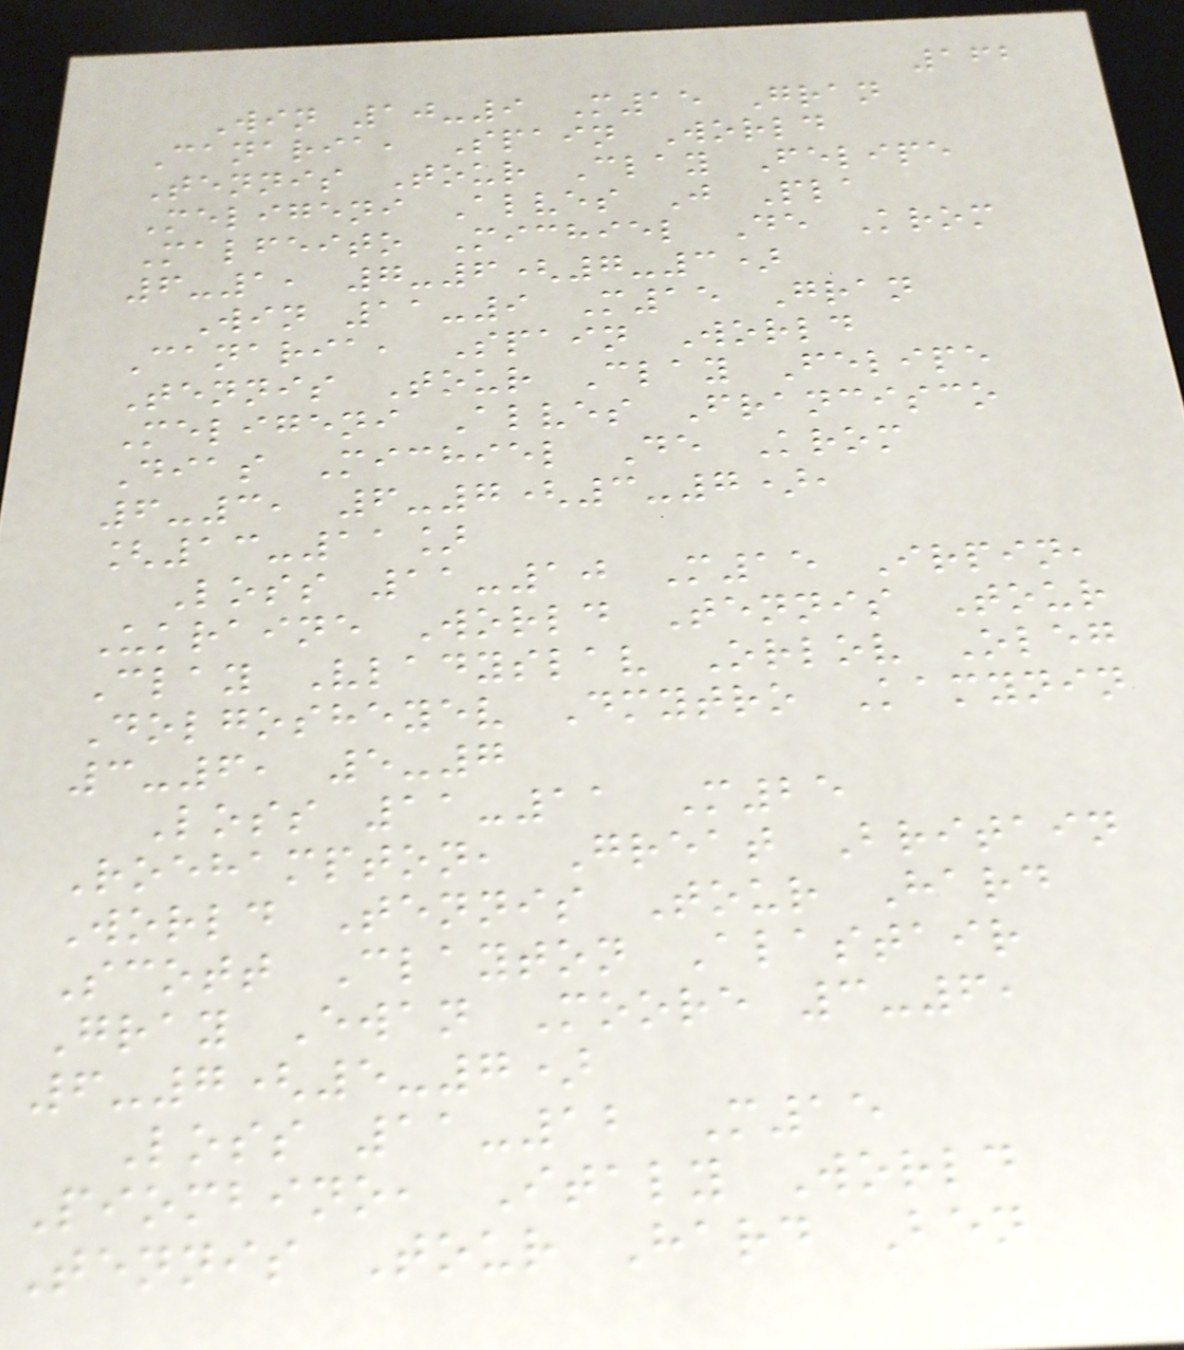162
Win 10-9 M15 Gran
Canaria, Spain World
Tennis Tour Clay Felipe
Meligeni Alves J Pla
Malfeito Michiel De Krom
6-1, 7-6(7-3)
Win 11-9 M15 Gran
Canaria, Spain World
Tennis Tour Clay Felipe
Meligeni Alves Francisco
Dias Michiel De Krom
6-3, 6-7(3-7),
[13-11]
Loss 11-10 M15 Irpin,
Ukraine World Tennis Tour
Clay Vladyslav Orlov Oleg
Dolgosheyev Dmytro Kamynin
3-6, 5-7
Loss 11-11 M25
Roehampton, Great Britain
World Tennis Tour Hard
Scott Clayton Alastair
Gray Ewan Moore 3-6,
6-7(5-7)
Loss 11-12 M15
Piombino, Italy World
Tennis Tour Hard Ben
